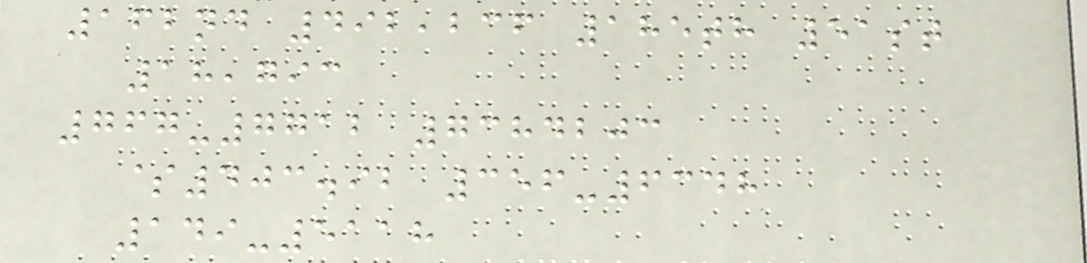162nd 492,236 185th 51st
18,793
767-7712 7384203
$403.92 356-6348
149-5118
